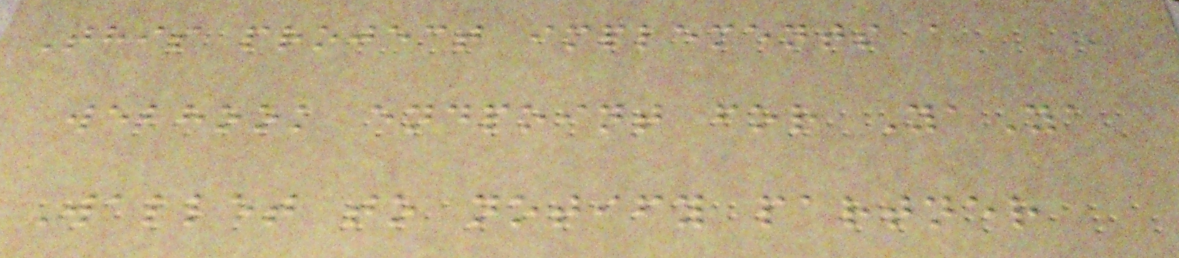This project implements a
webhook endpoint for YaYa
Wallet to notify partner
